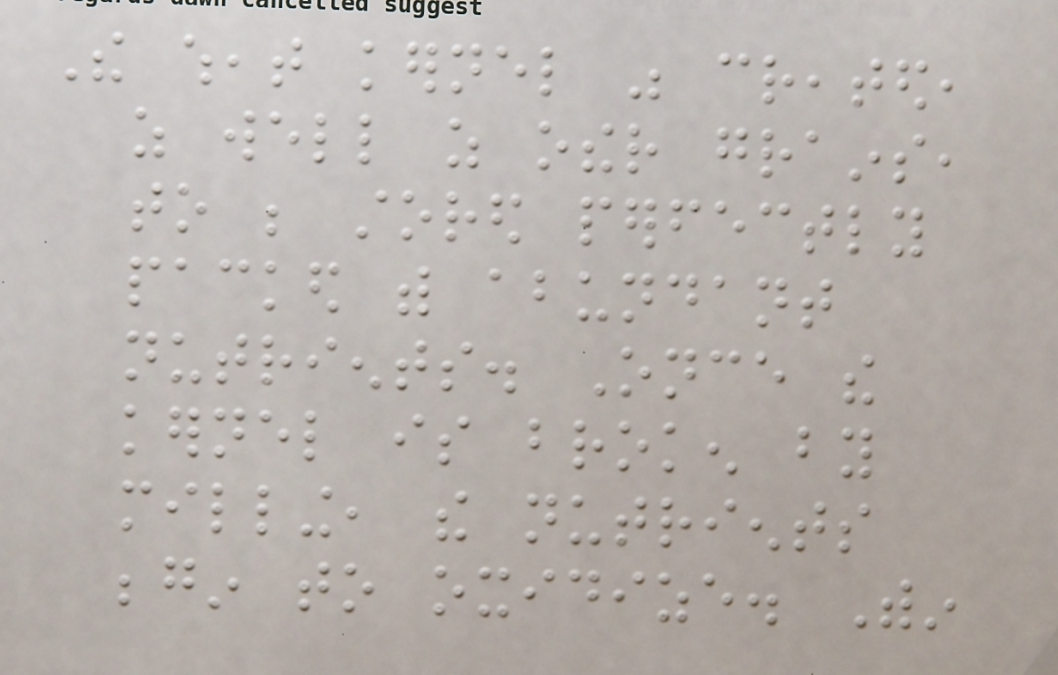The wheat kernel was created,
as well as other grains,
to be stored perfectly
packed with abundant
nutrients. Once the
kernel is broken by
milling, the nutrients
begin to oxidize. Within
